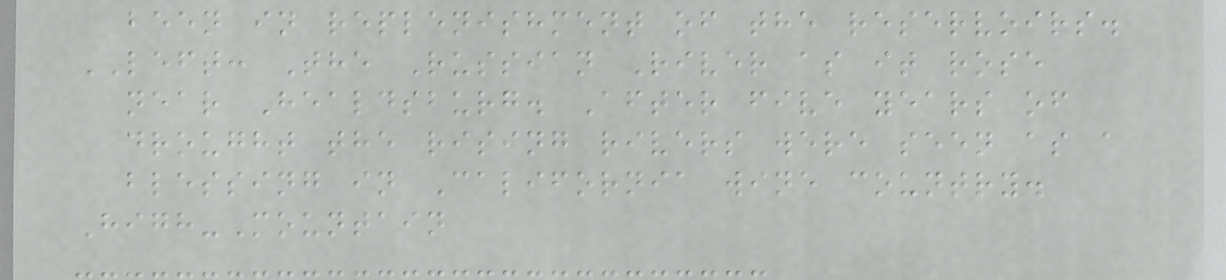been in replenishment of the reservoirs.
LEFT: The Russian River as it rose
near Healdsburg. After five years of
drought the rising rivers were seen as a
blessing in California wine country.
High-Mountain
